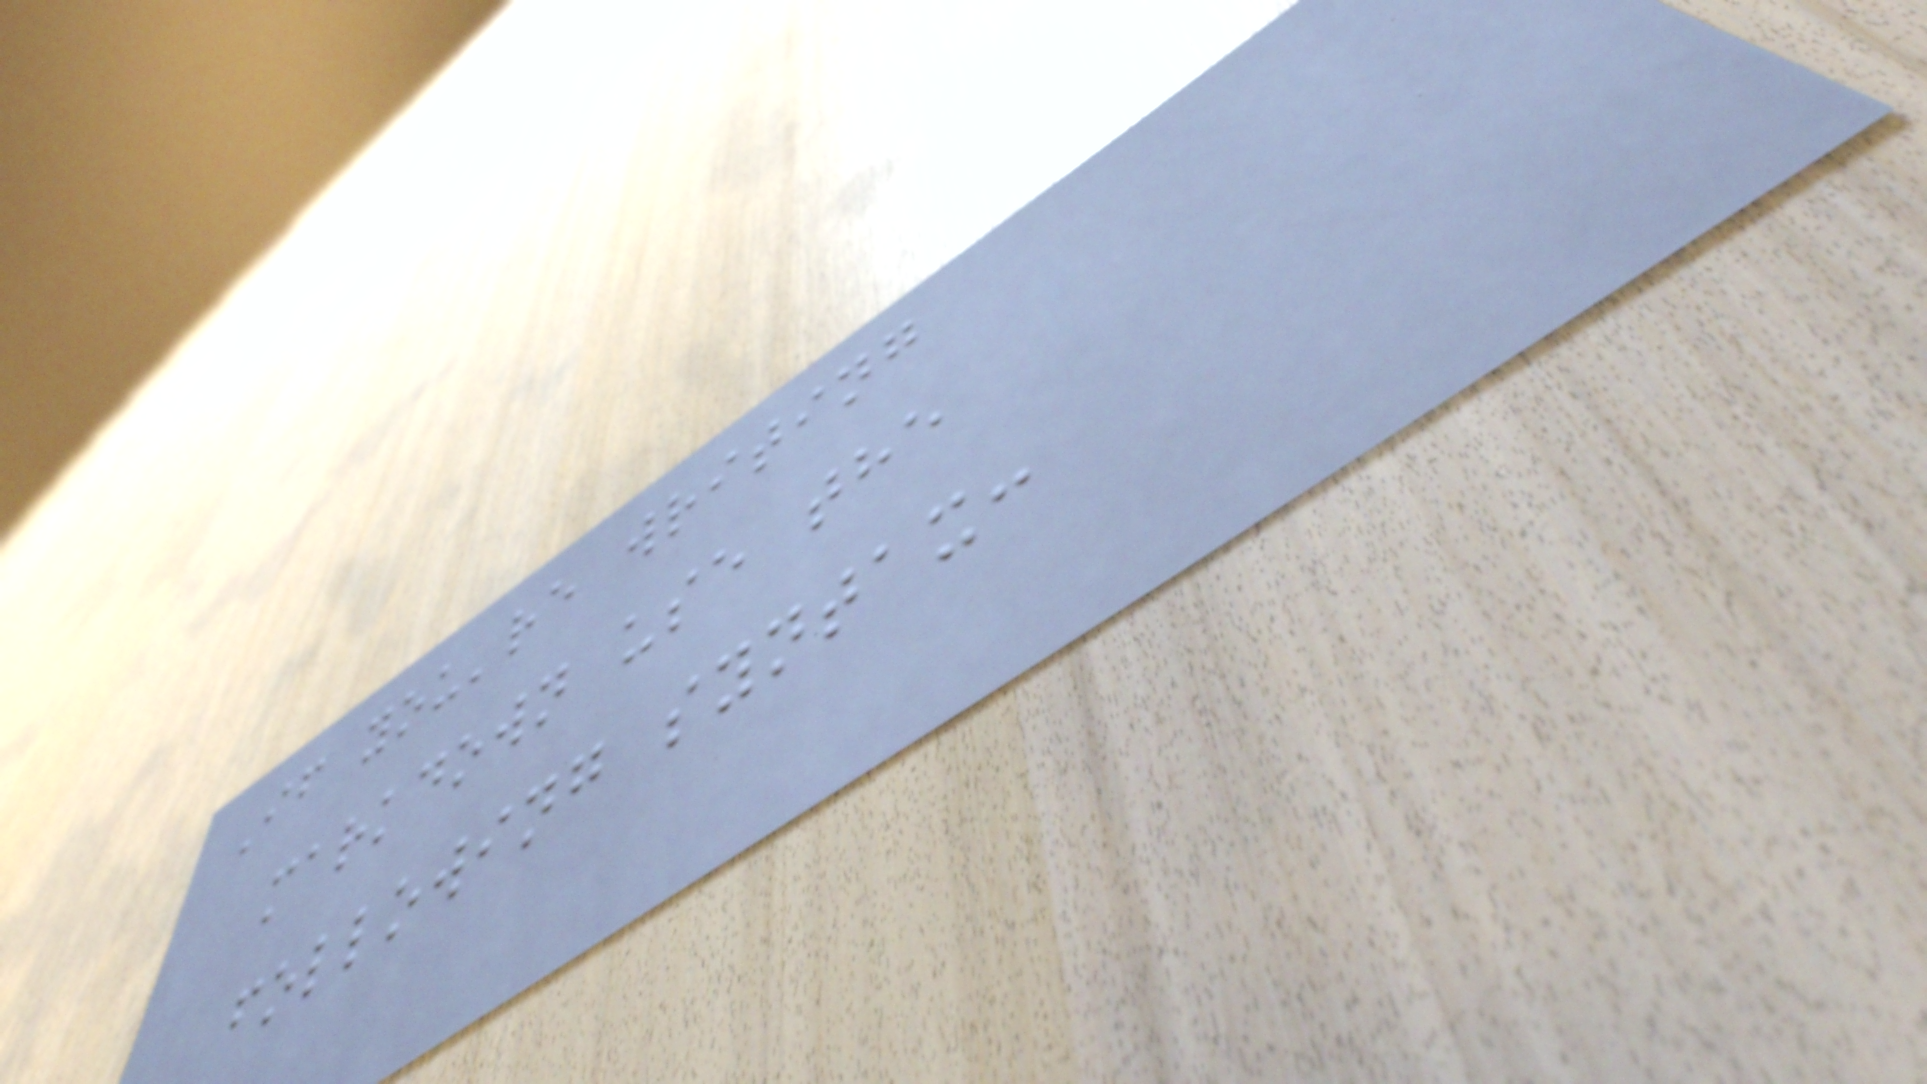If you're writing
markdown use the
following syntax:
